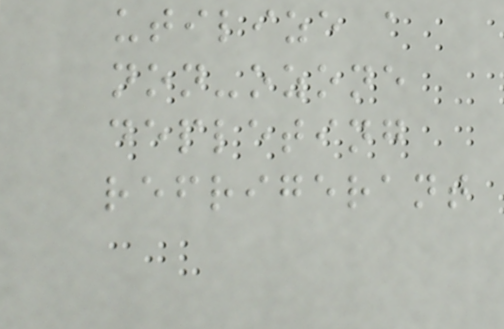utilize a
non-ozone
depleting
refrigerant
